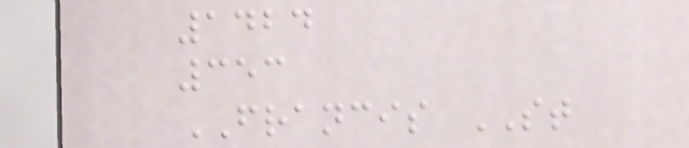1424
353
FRANCIS ST
